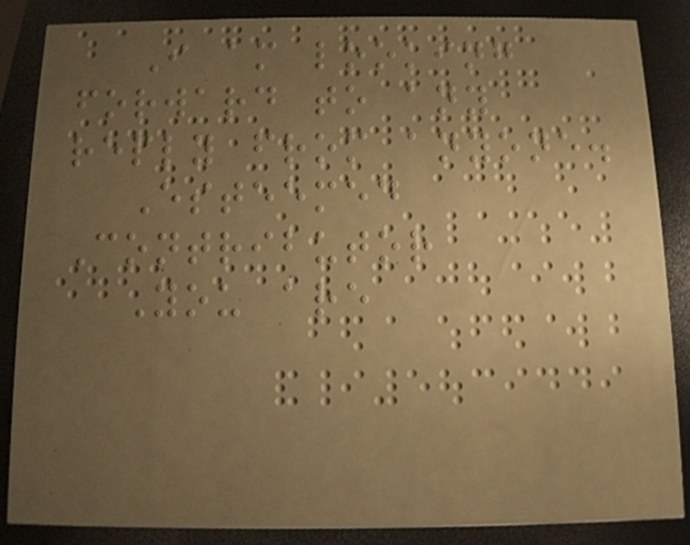I am looking
forward to any
reply from anyone.
Esteemed
Contributor
You are
